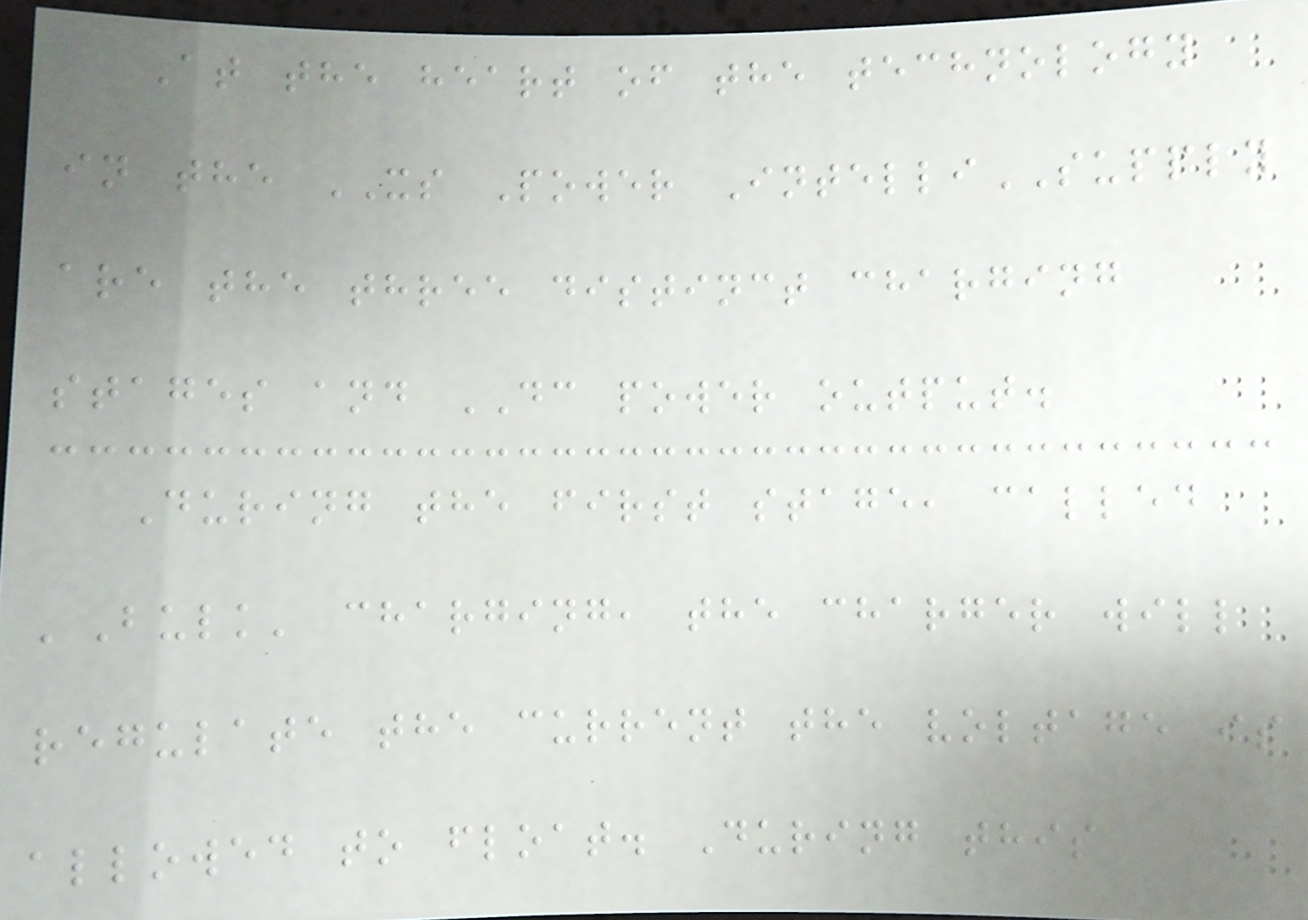At the heart of the technology
in the XS Power IntelliSUPPLY
are the three distinct charging
stages and DC power output.
During the first stage, called
'Bulk' charging, the charger will
regulate the current the voltage is
allowed to float. During this
